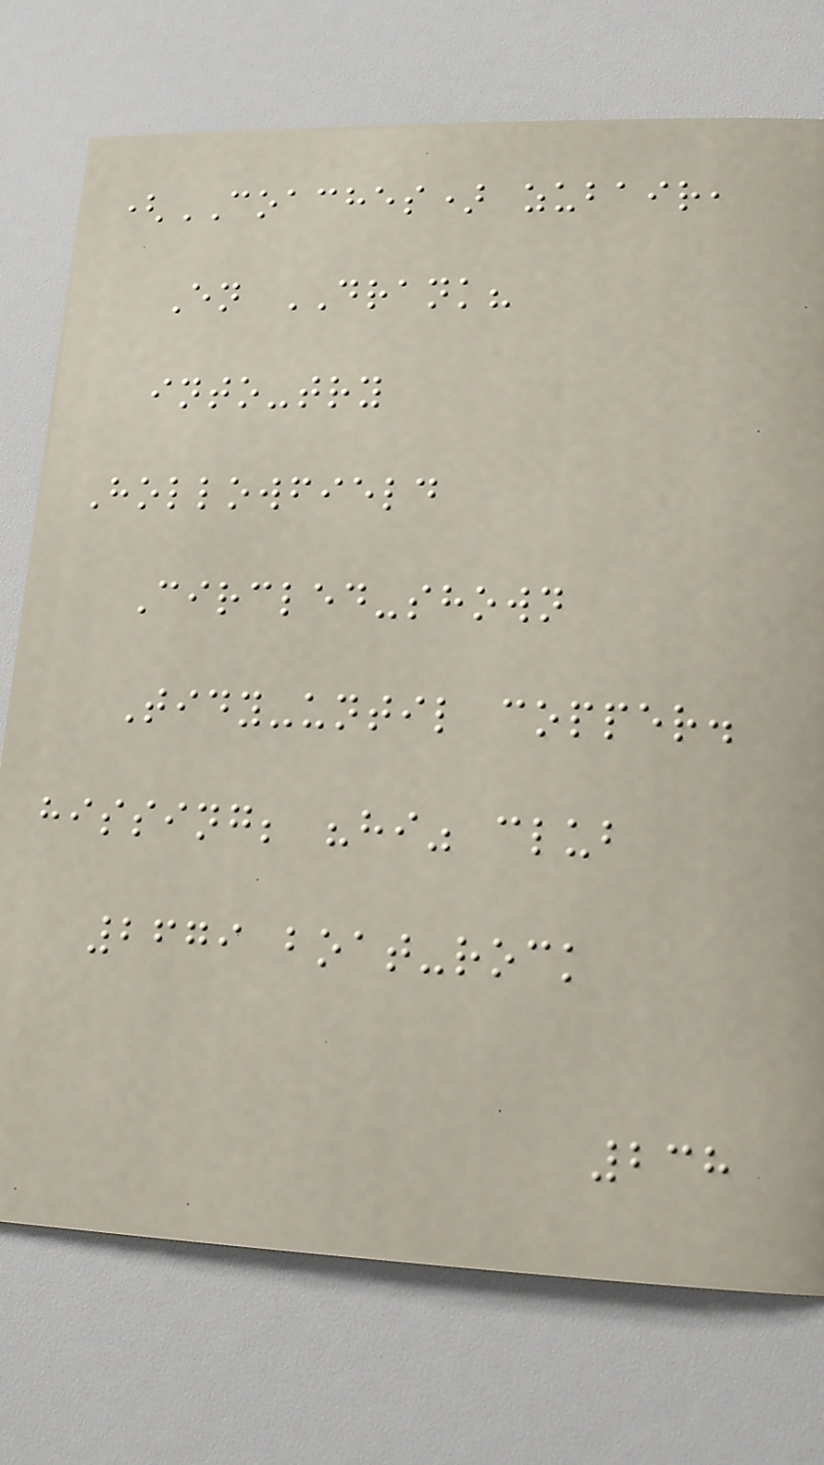(COACHES) zubair,
En DRANK?
into-try
Hollowfield
Circled-shown
Tidy-until copper.
hissing; "hi" club
2679 boat-rock
238
